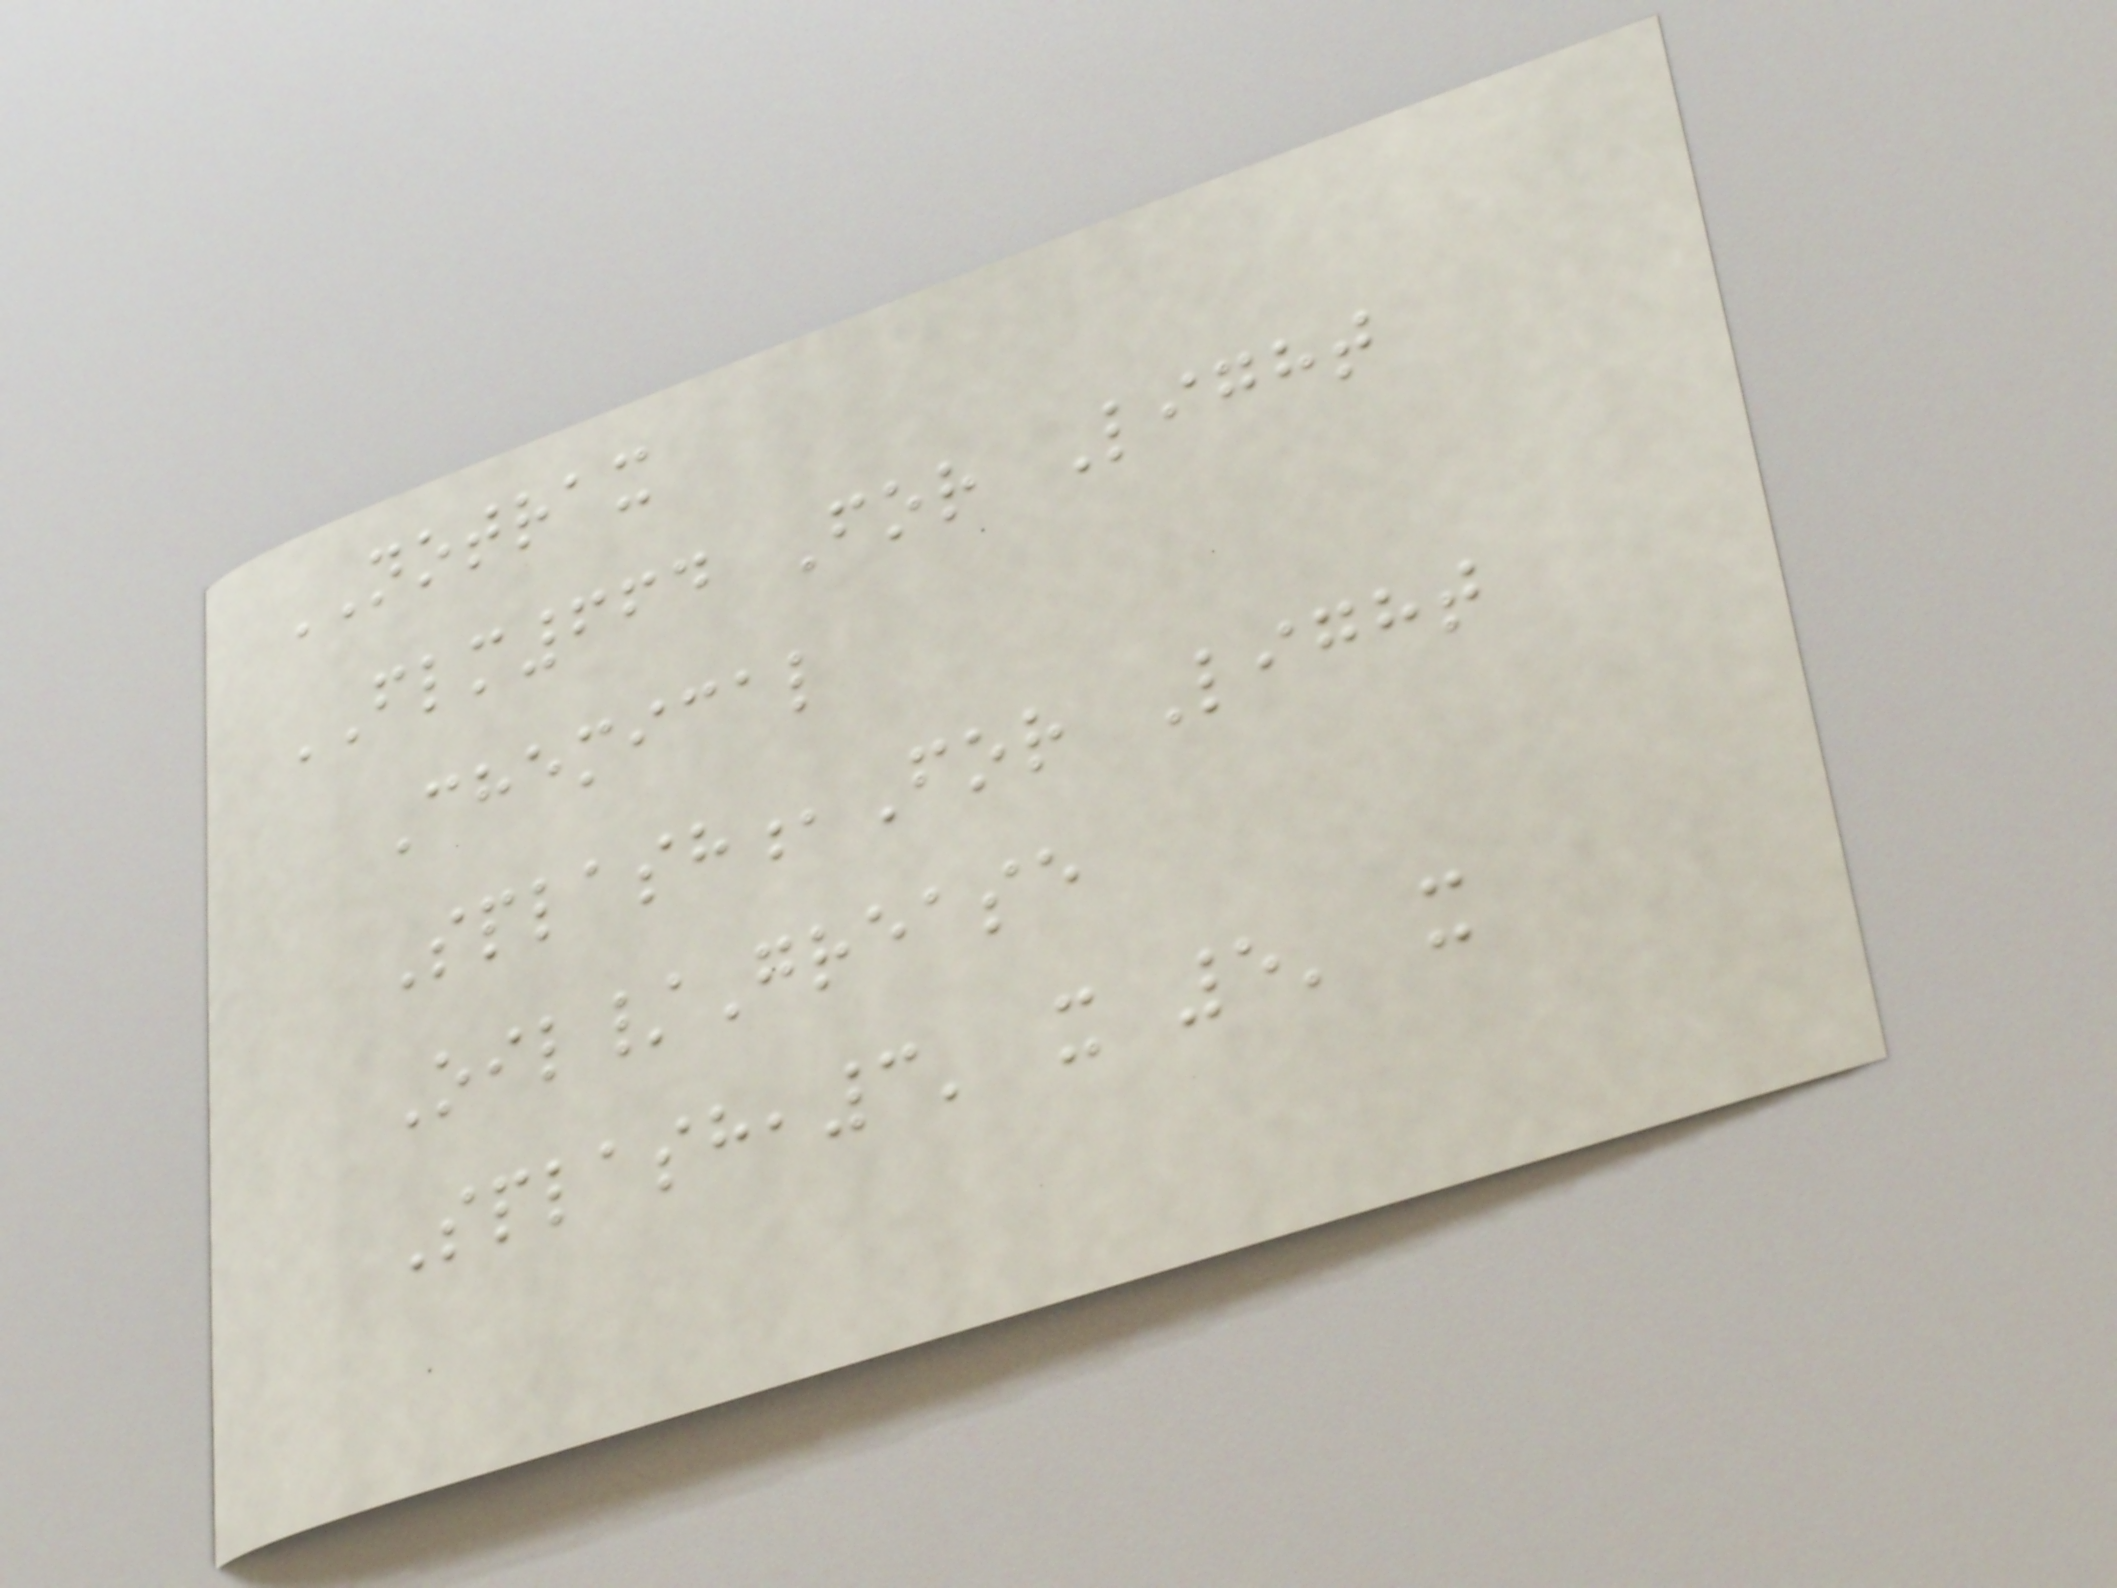NOTRAX
FLM664 For Light
Chemical
Splash,For Light
Oil/Grease
Splash,3' x 5' x
